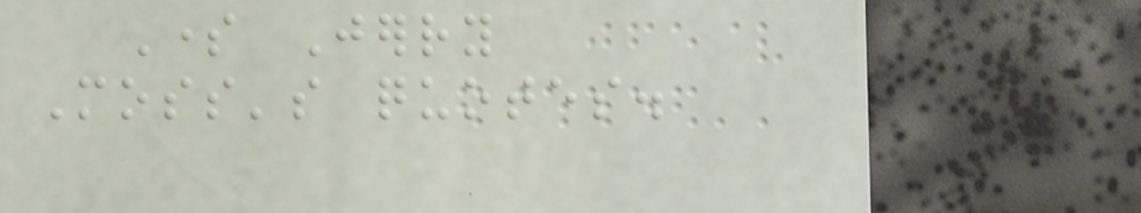Some Jerry
Moss's quotes.
